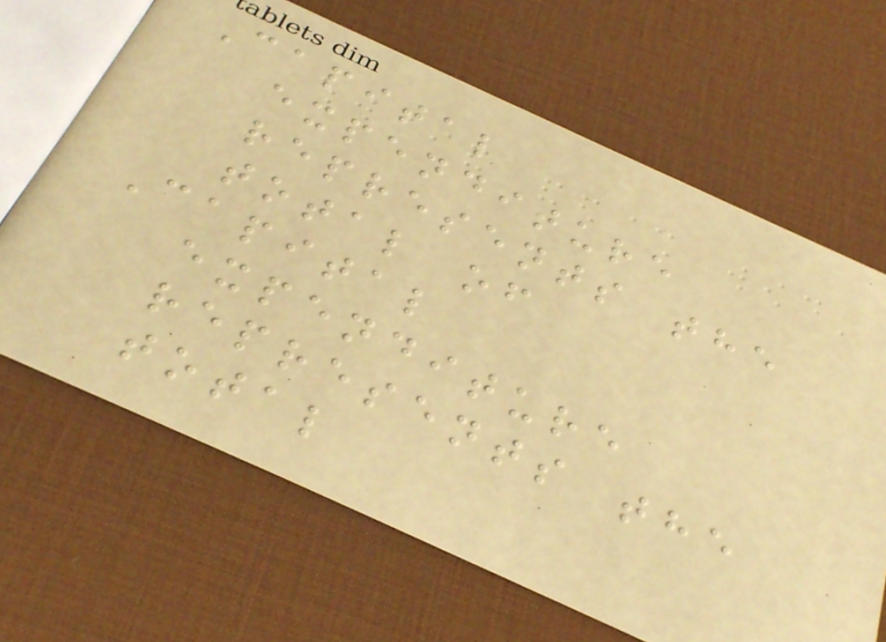Capital
expenditure
represents the
total of
Capital
expenditure
represents the
total
